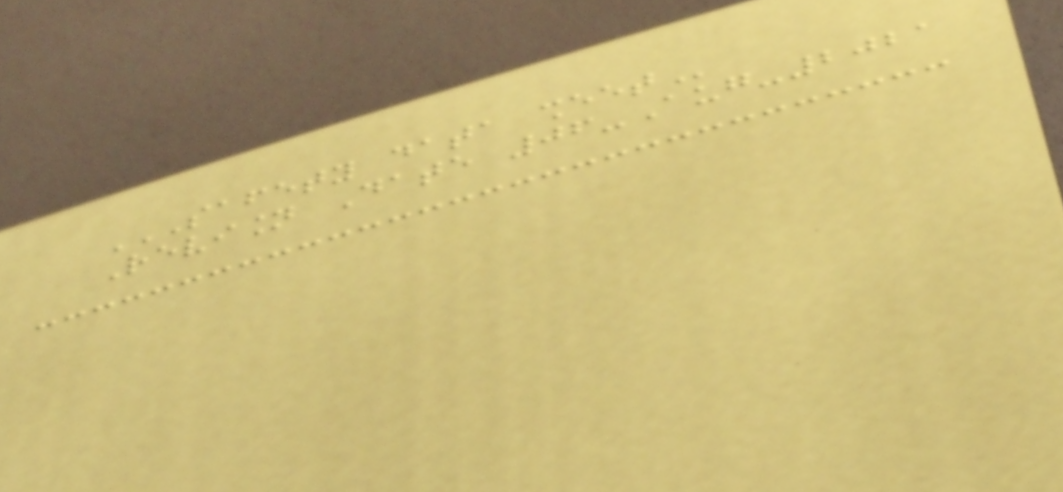SAFETY DATA SHEET
Revision Date 06-Aug-2021
